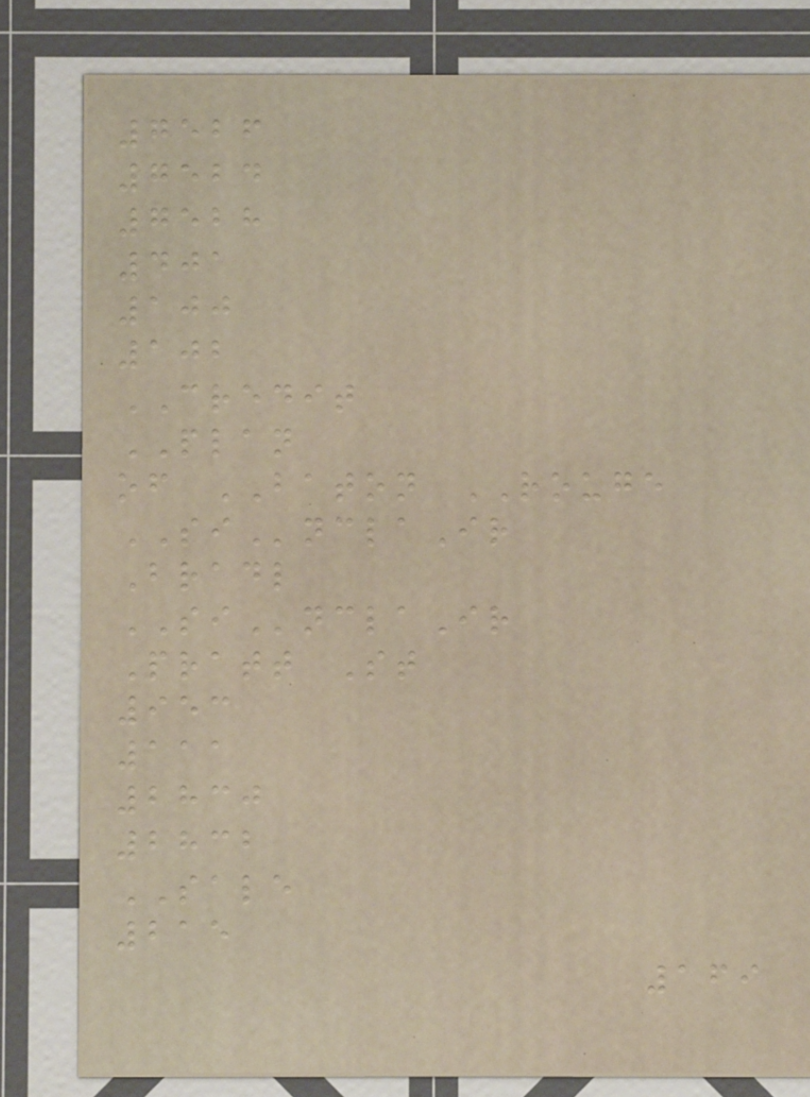7526
7524
7528
401
100
102
CREDIT
PLAN
of BATON ROUGE
SInclaIr
Bradl
SInclaIr
Pratt St
953
111
2830
2832
SALE
215
169
